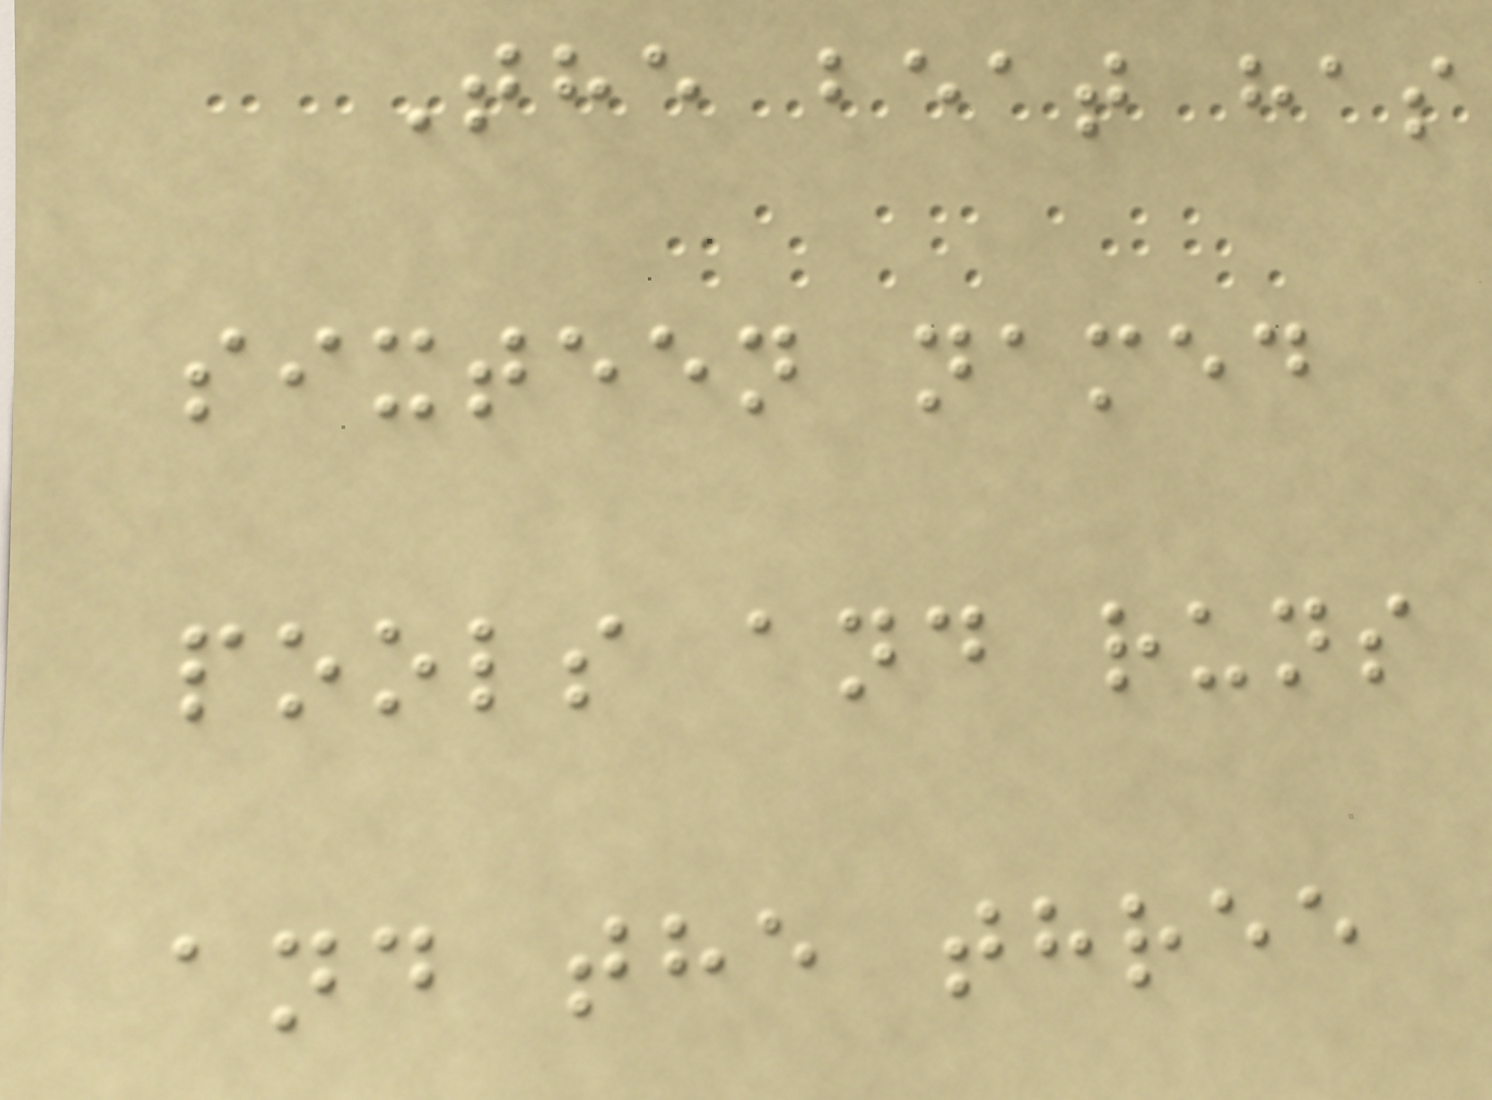The beat has
sixteen named
pools and runs
and the three
